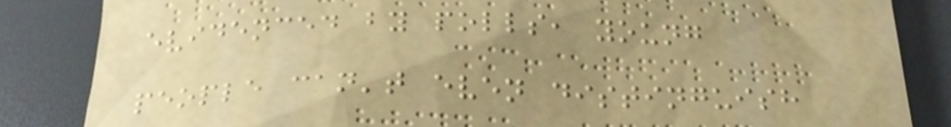evidenced by polls, young
people can't even distinguish
